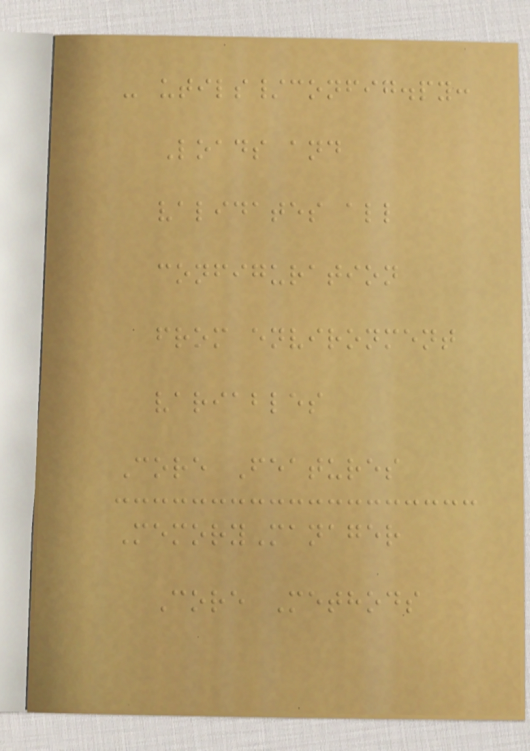- utils/config.py:
Loads and
validates all
configuration
from environment
variables
Core Features
MemoryManager
Core Methods
